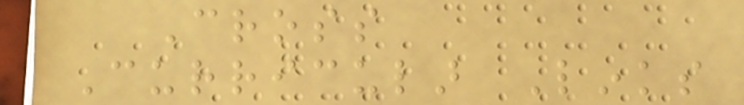Cross
Curricular Links
